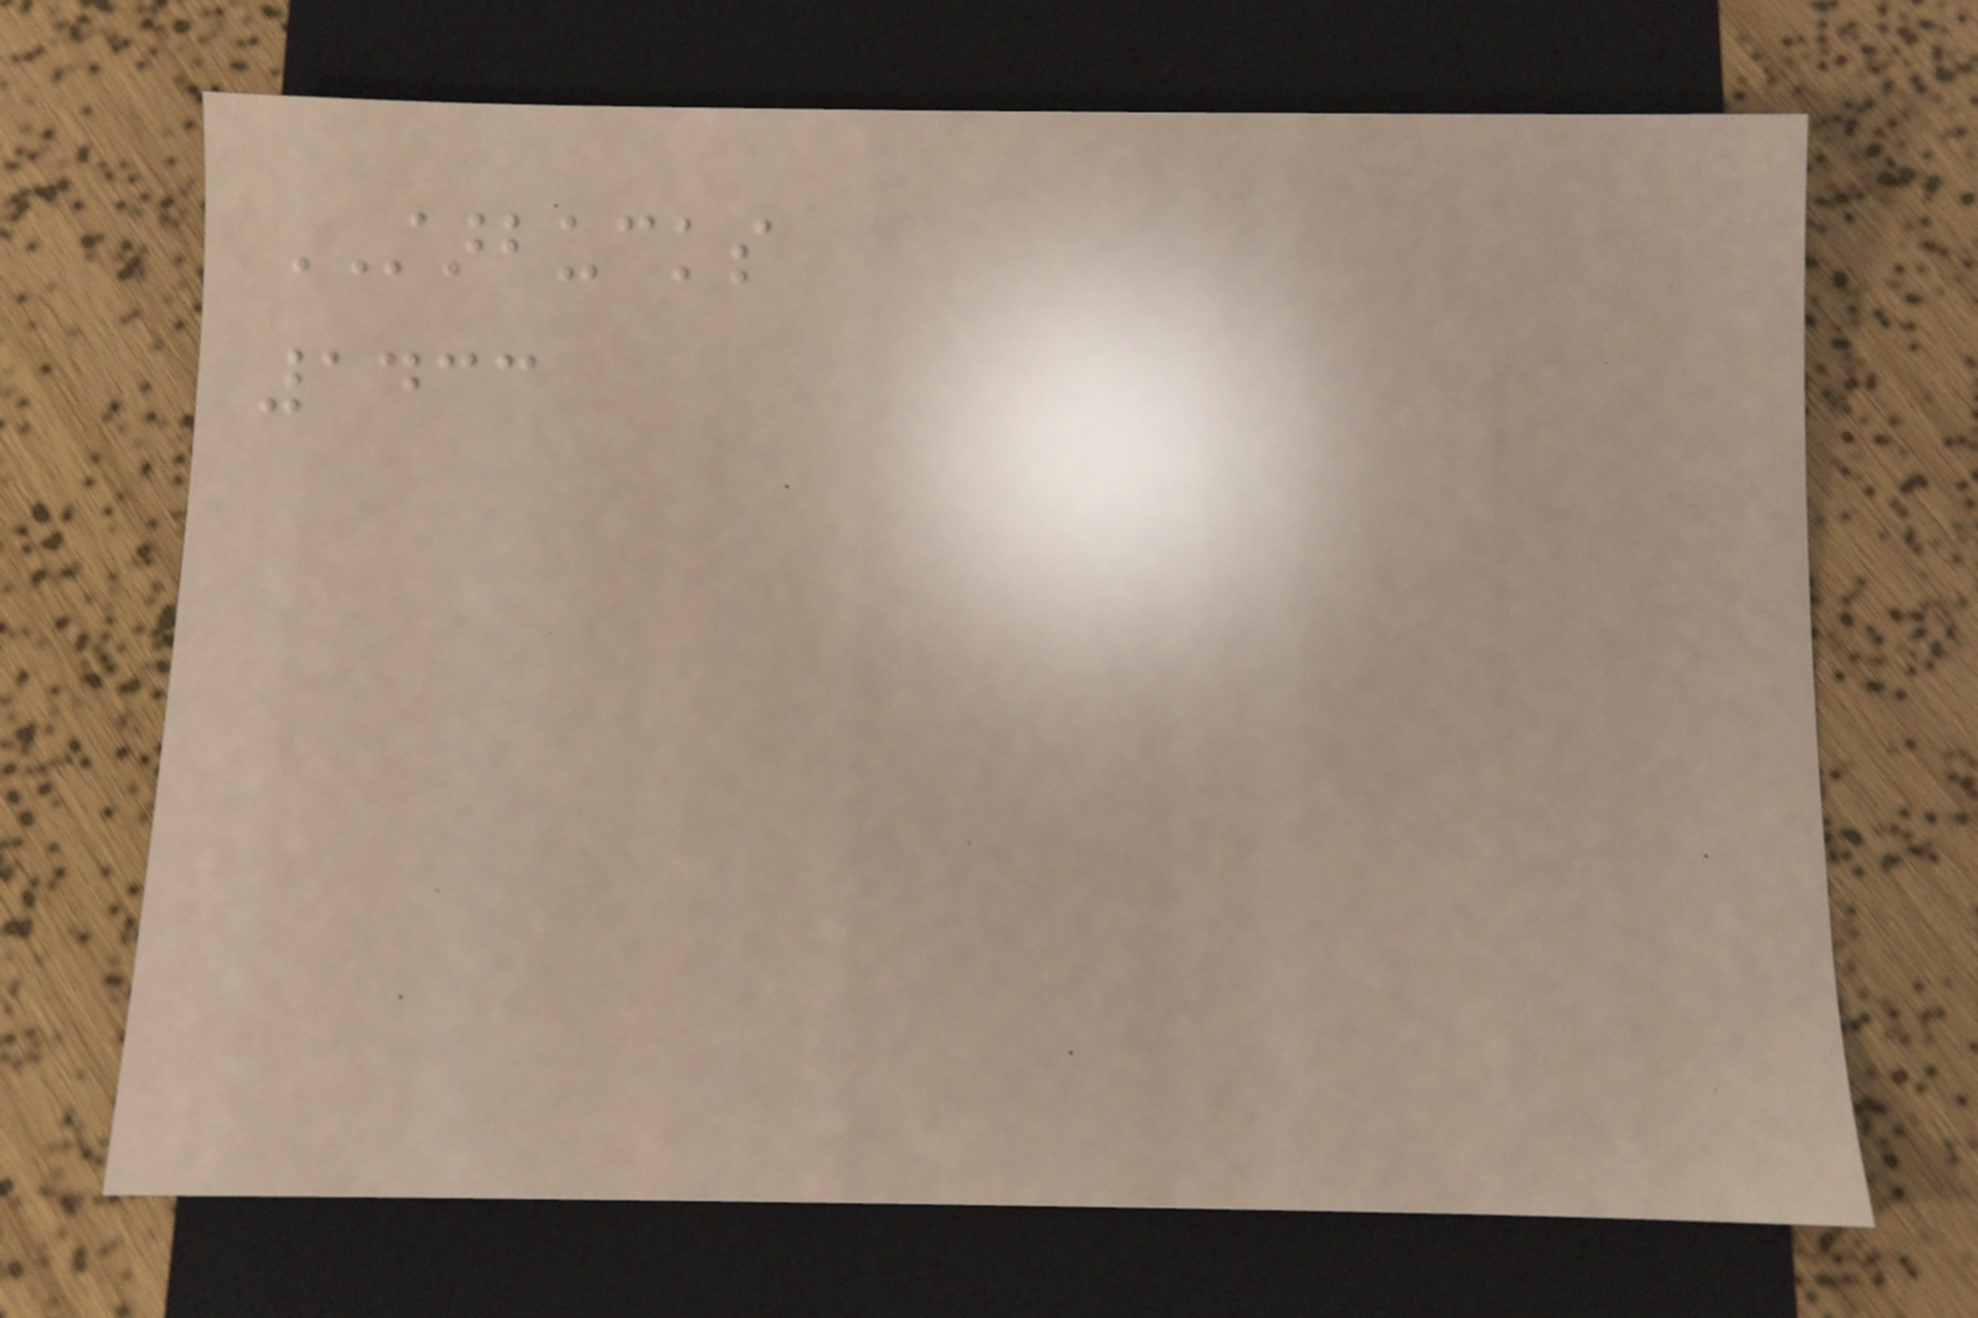STARBUCKS
1433
